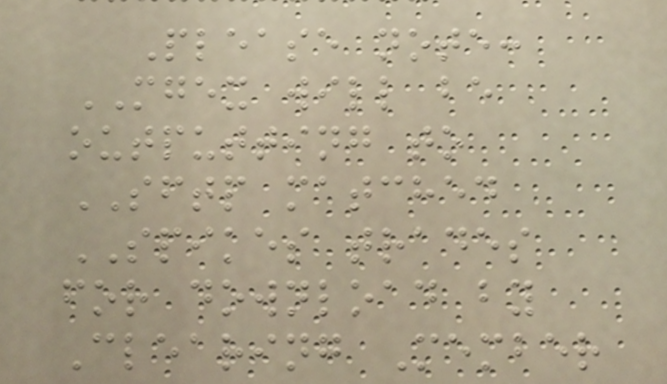Please note:
MGEX will be
outputting to
SFTP matched
SPIKES trades
for download by
Clearing Member
